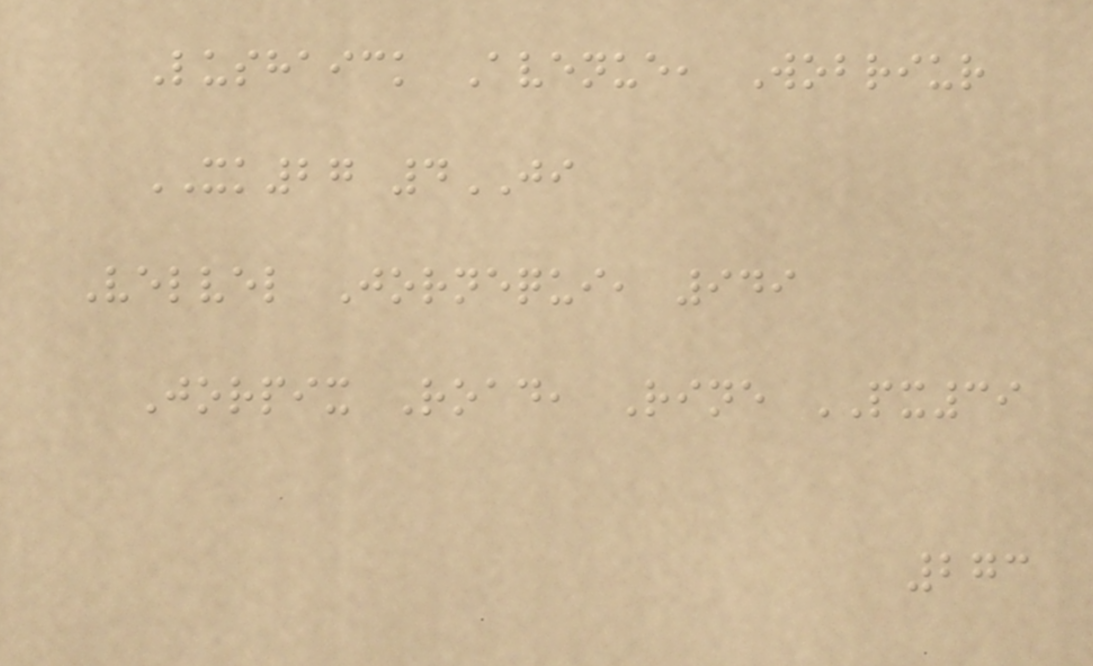Lushaick Avenue, Wobriur
XK27 4JI
Velvel Jornequi, 949
Jorpix Road, Rine PX39
273
